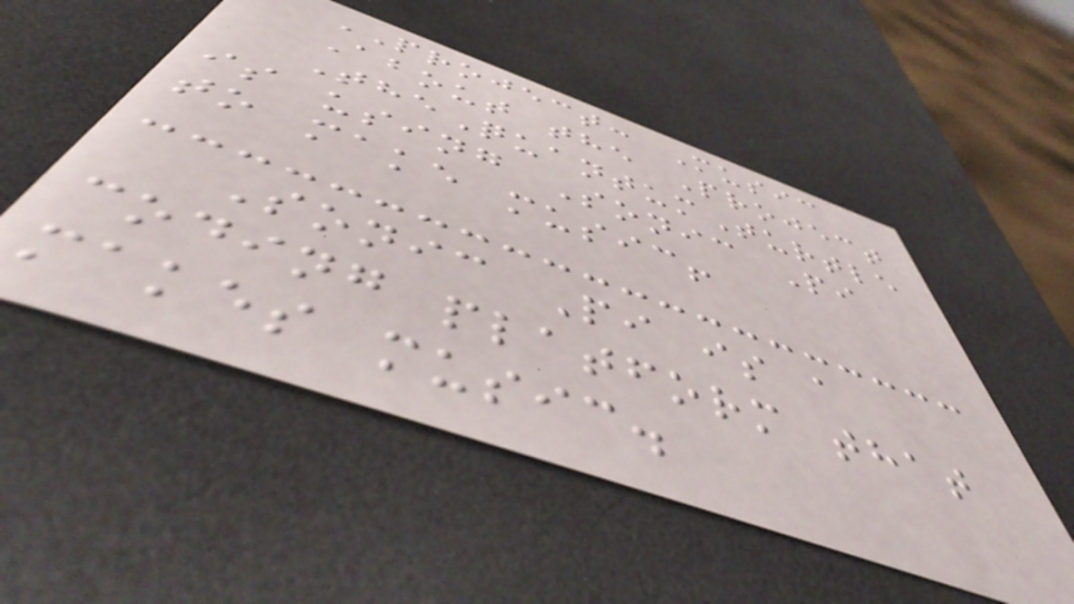PROJECT: Music
About the Project
TheQuantumTurtle
is using Sonic Pi
to make music!
Sonic Pi is a
coding platform that
makes music.
